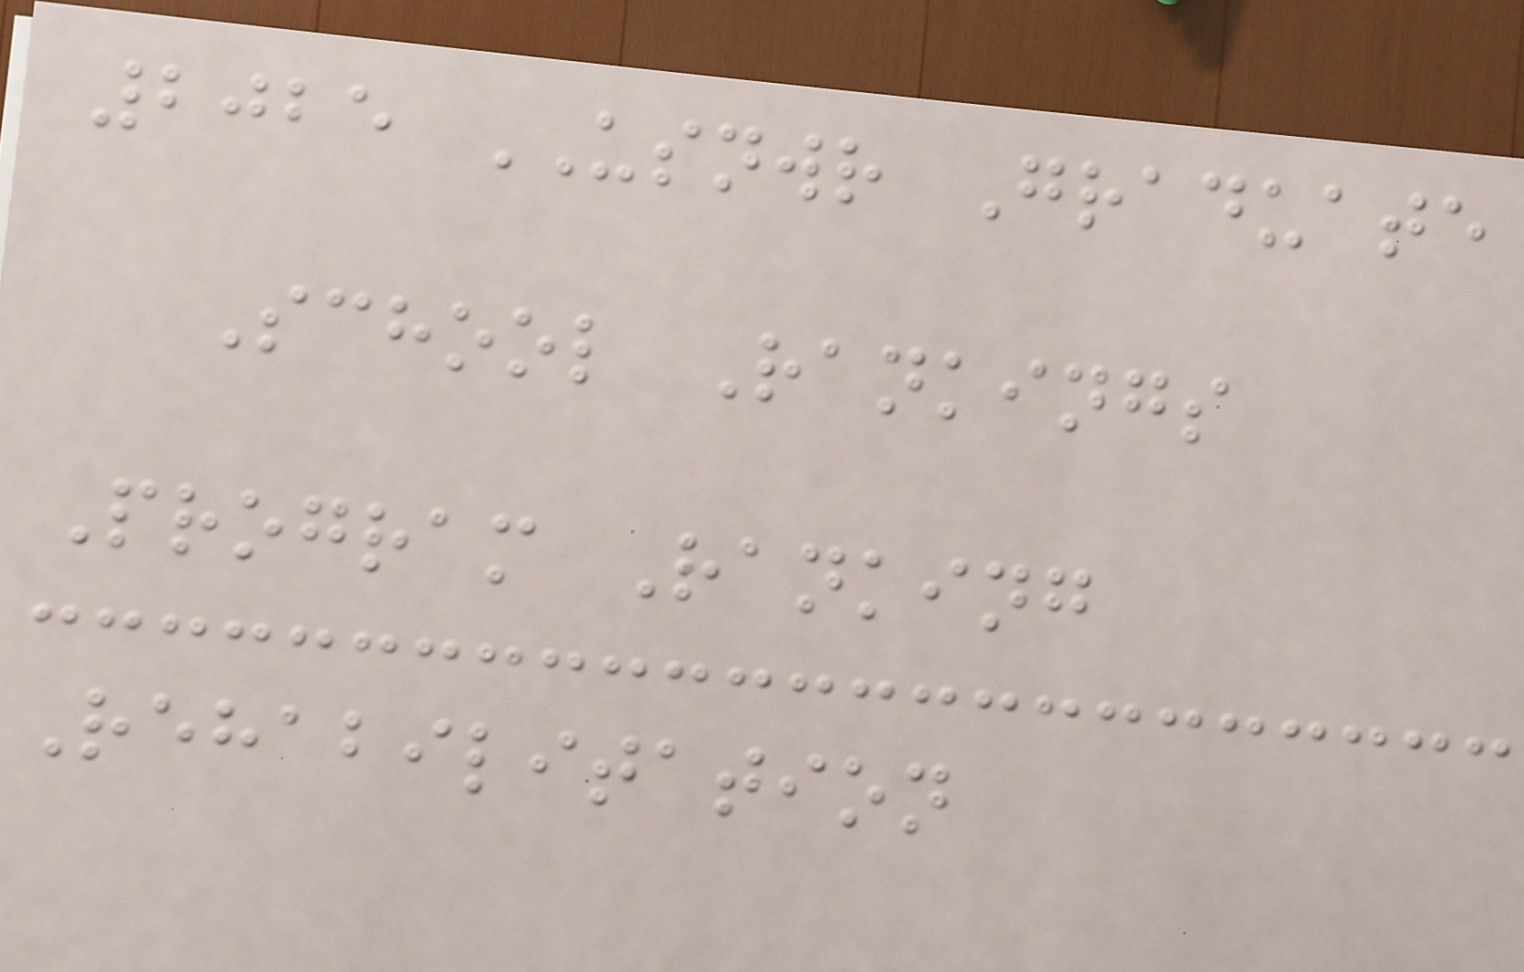2025 USNWR Graduate
School Rankings
Program Ranking
Rehabilitation
